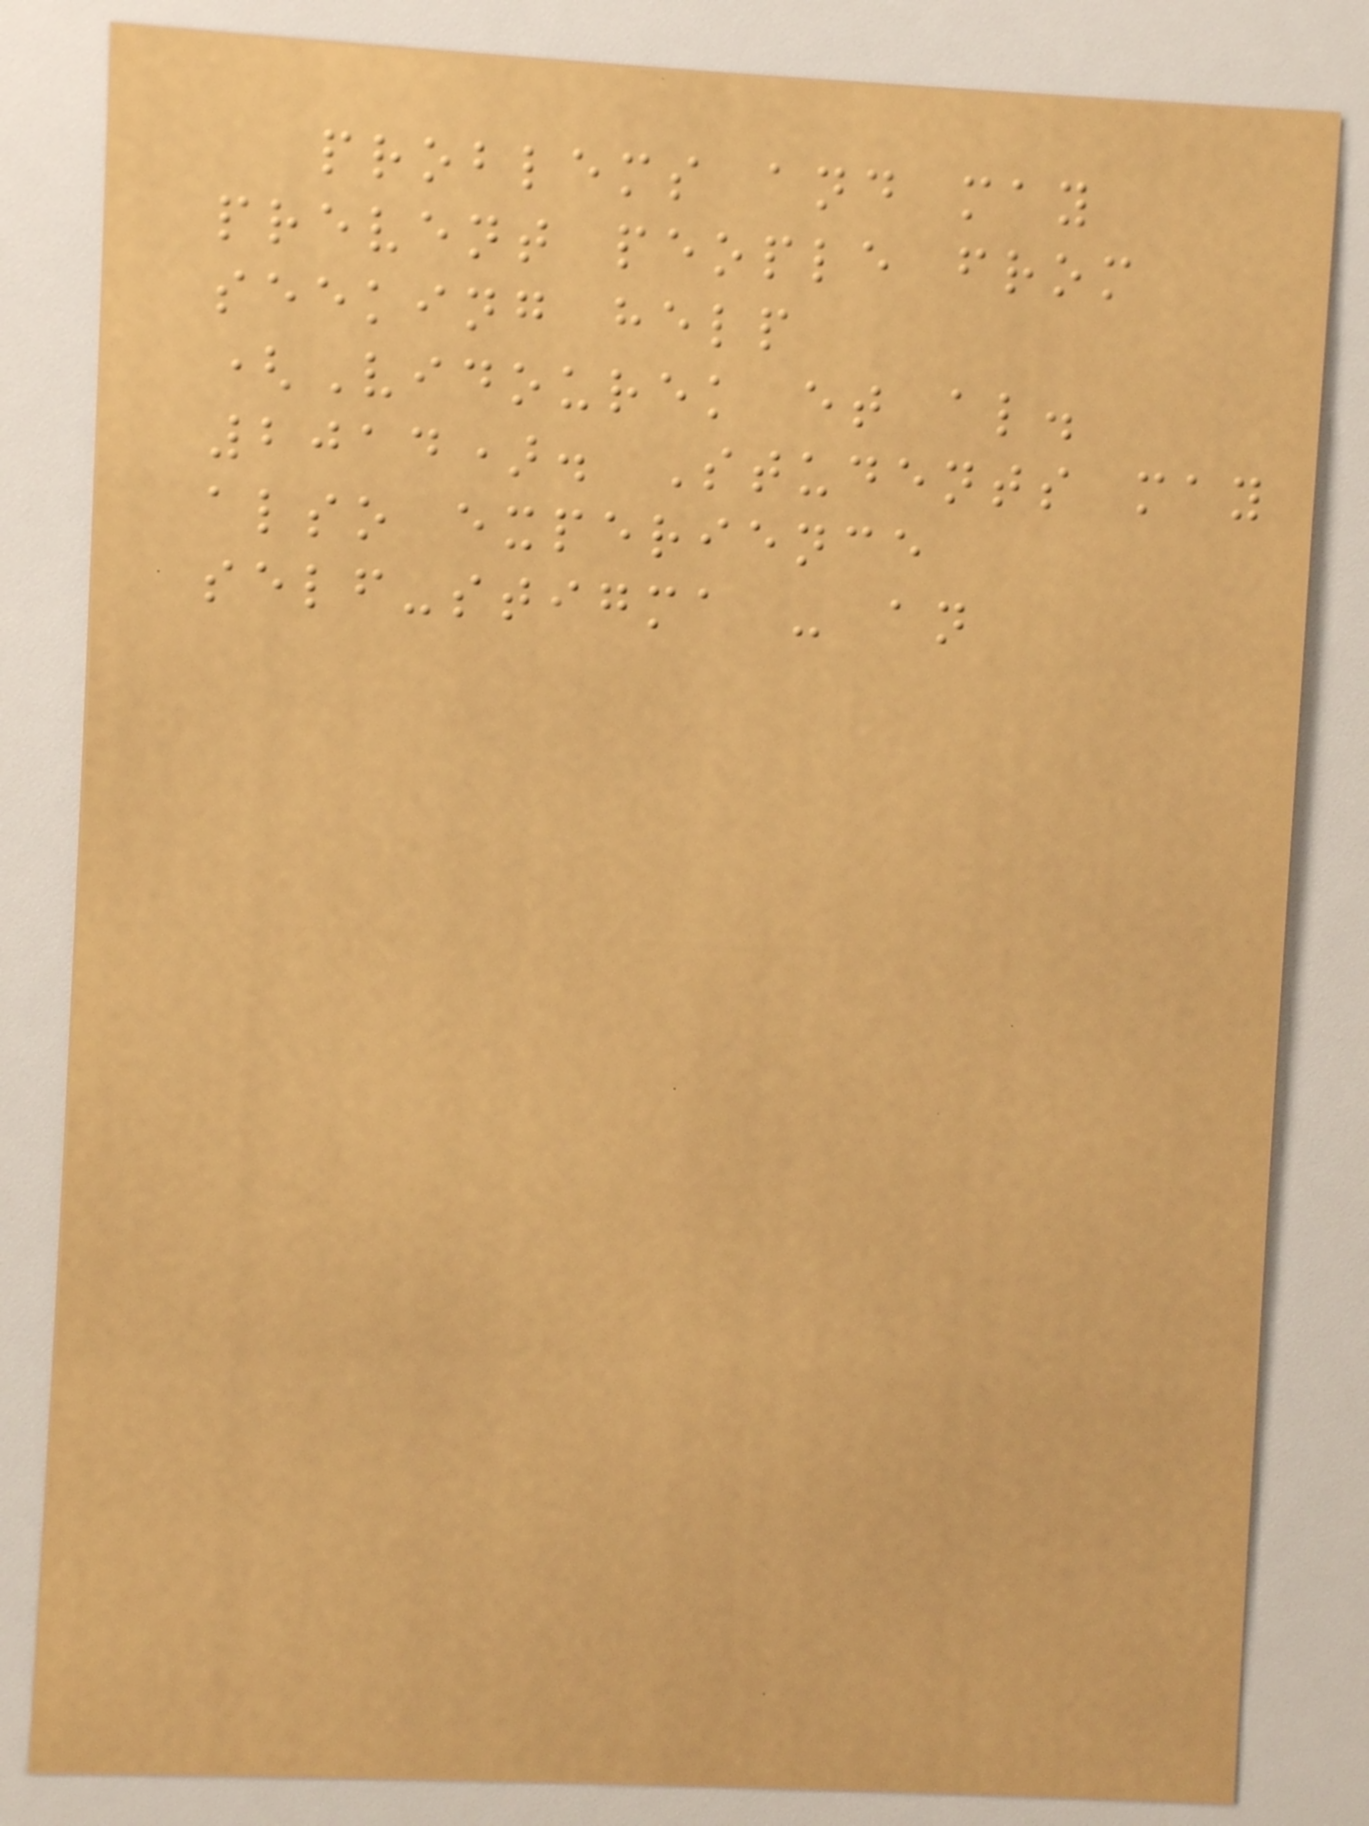problems and may
prevent people from
seeking help
(Vidourek et al.
2014). Students may
also experience
self-stigma - an
